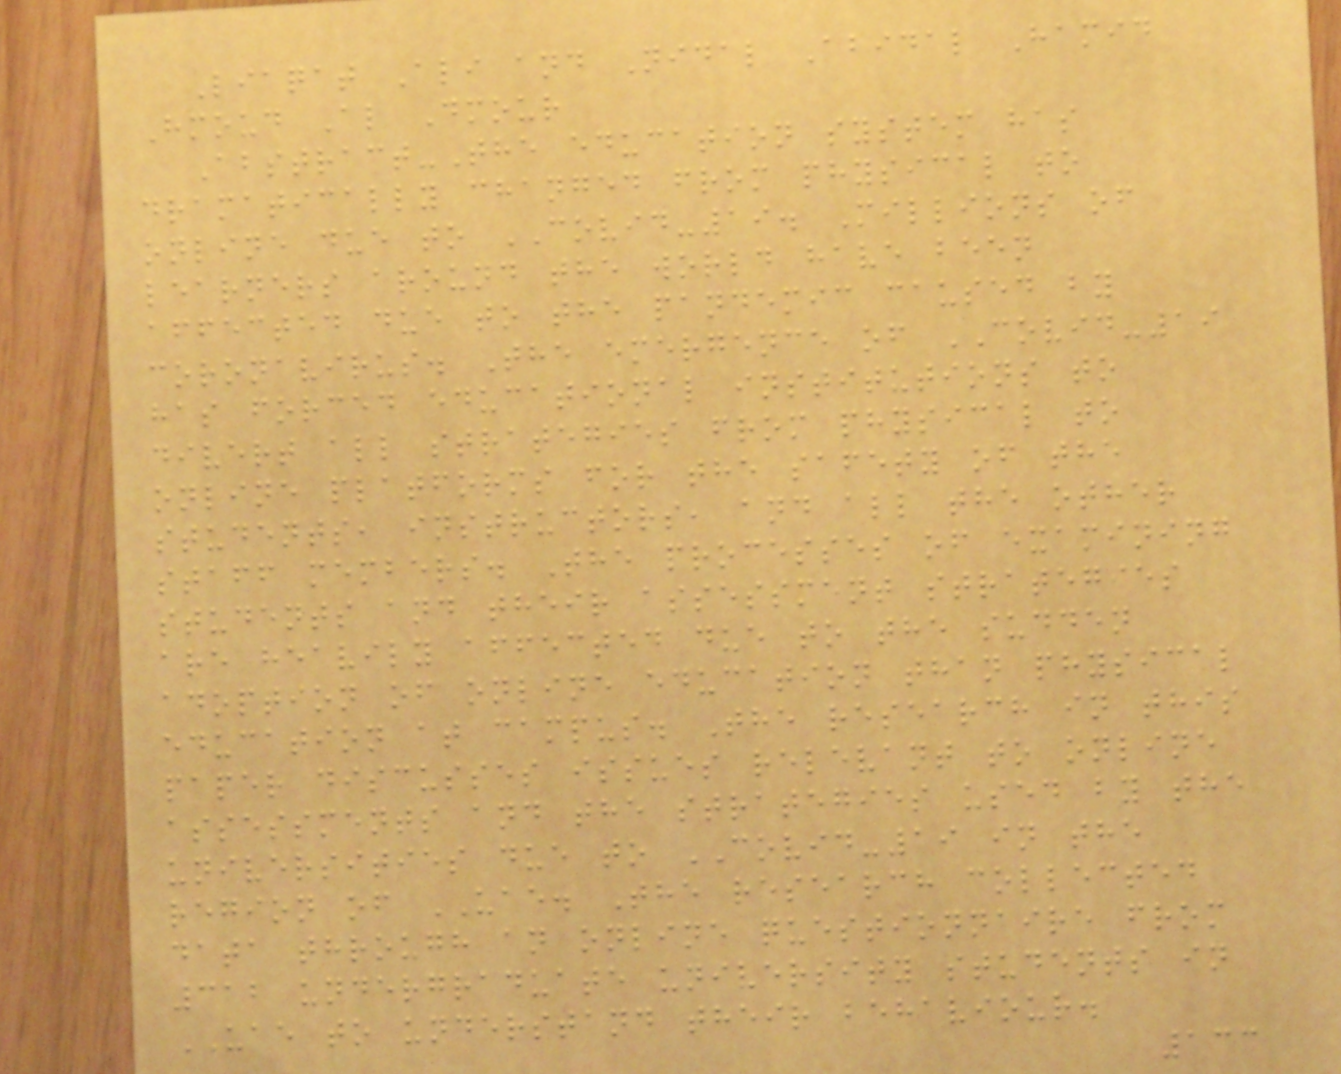Liaqat Ali and Nidal Abidal Hamid
Hmoud Al Dmour
Abstract-The education system has
dramatically changed from physical to
online due to COVID-19. Millions of
learners around the world have been
affected due to the pandemic caused by
coronavirus. The emergence of COVID-19
has forced educational institutions to
divert all strategies from physical to
online platforms for the safety of the
students, instructors, and all the other
staff members. The processes of examining
students and their assessment strategies
are heavily affected due to the sudden
adoption of online education than physical
education at campus. The research in this
paper discusses issues relevant to online
assessments and the strategies used by the
universities due to COVID-19 in the
region of UAE. The research collected
data through an online questionnaire from
312 undergraduate university students in
UAE to understand their behaviour.
133
